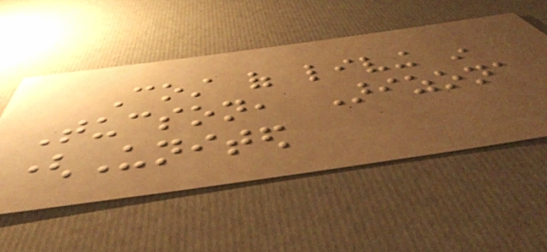Cost of living in
Tucson, Arizona
(United
